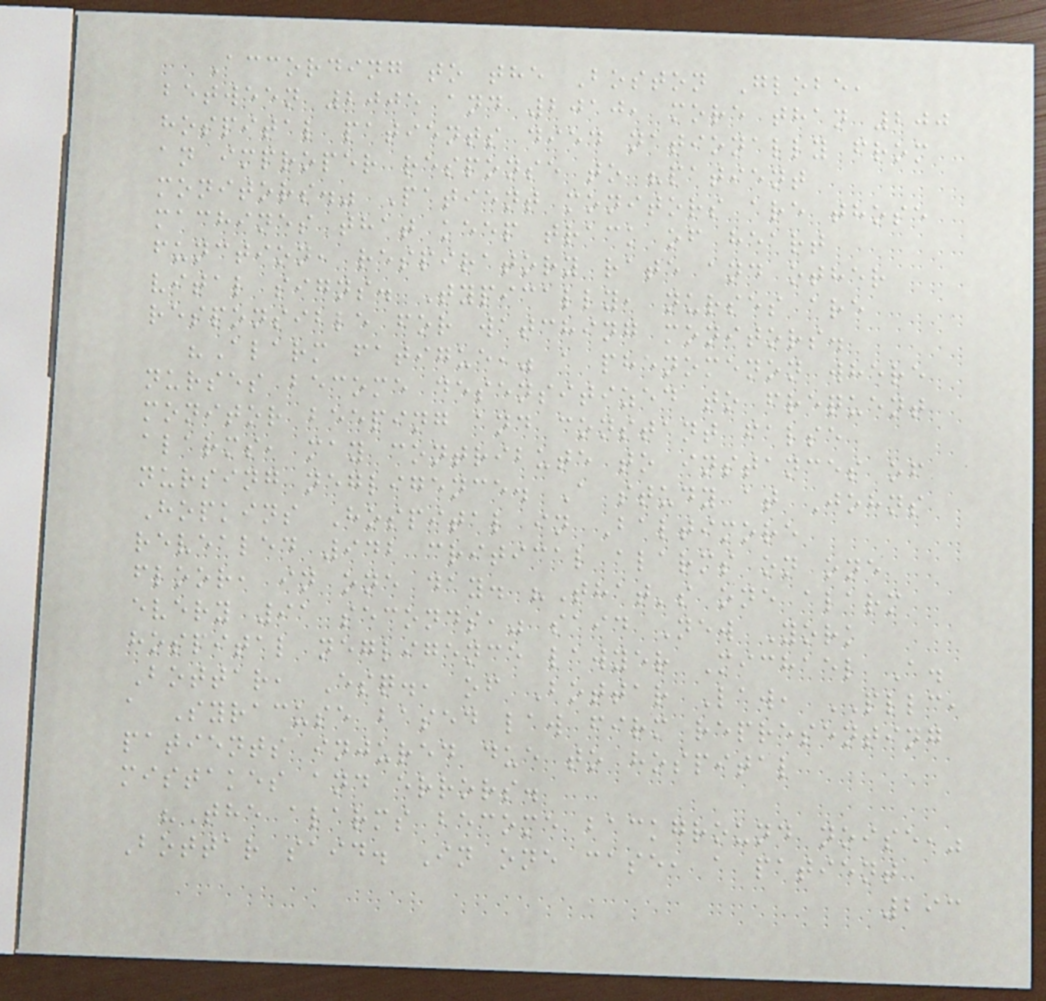According to the Boston Globe,
between 2005 and 2010, more than 200
hospital patients died nationally from
an improper response to "patient
monitors." Patient monitors are those
machines that keep track of heart
function, respiratory rate and other
vital signs. Typically, nurses are
responsible for watching monitors.
"Alarm fatigue," a phenomenon where
nurses become desensitized to frequent
monitor beeping and constant false
alarms, may contribute to instances of
nursing negligence. A study at Johns
Hopkins Hospital in Baltimore
revealed 942 critical alarms on one
floor, in one day. "That's one alarm
every 91 seconds," said New York
hospital negligence lawyer Michael A.
Bottar, Esq., of Bottar Law, PLLC,
a Syracuse based law firm representing
patients injured due to hospital
mistakes and errors.
"The alarms become background noise,"
Bottar said. In one case, a patient
293
